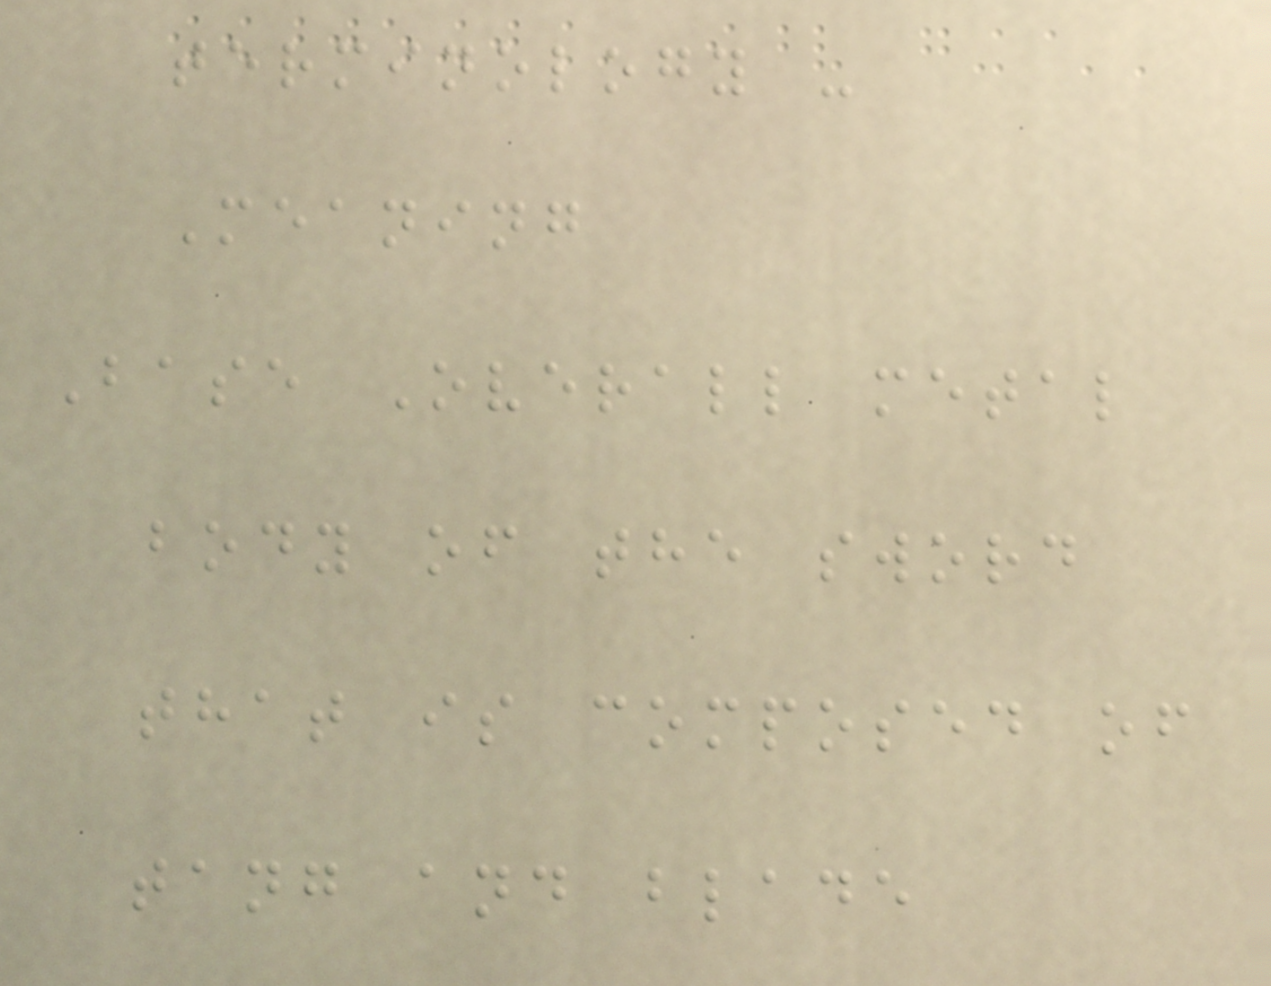terminology -
Meaning
Base Overall metal
body of the sword
that is composed of
tang and blade
